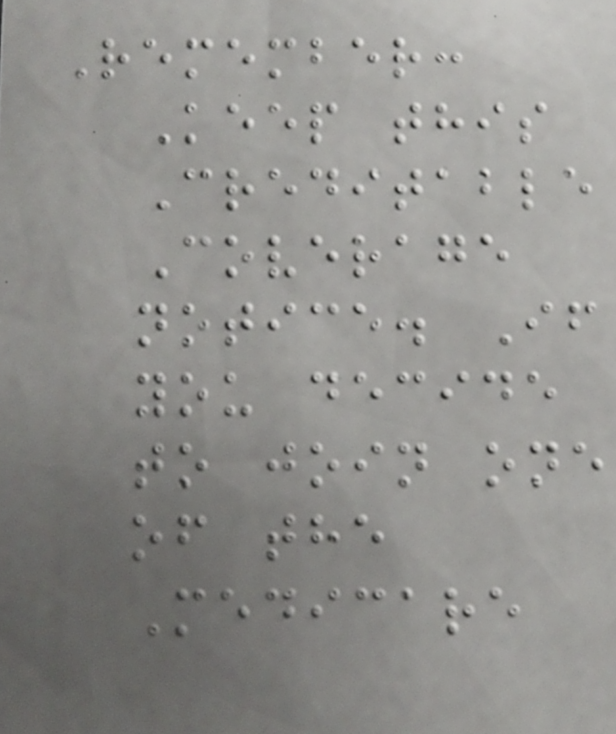Remember:
Keep this
Creditable
Coverage
notice. If
you decide
to join one
of the
Medicare
